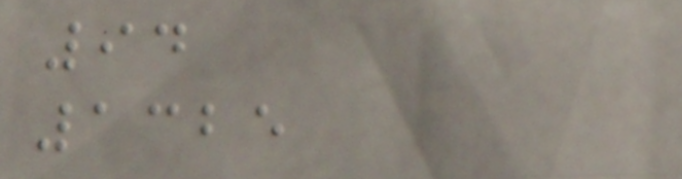94
1325
